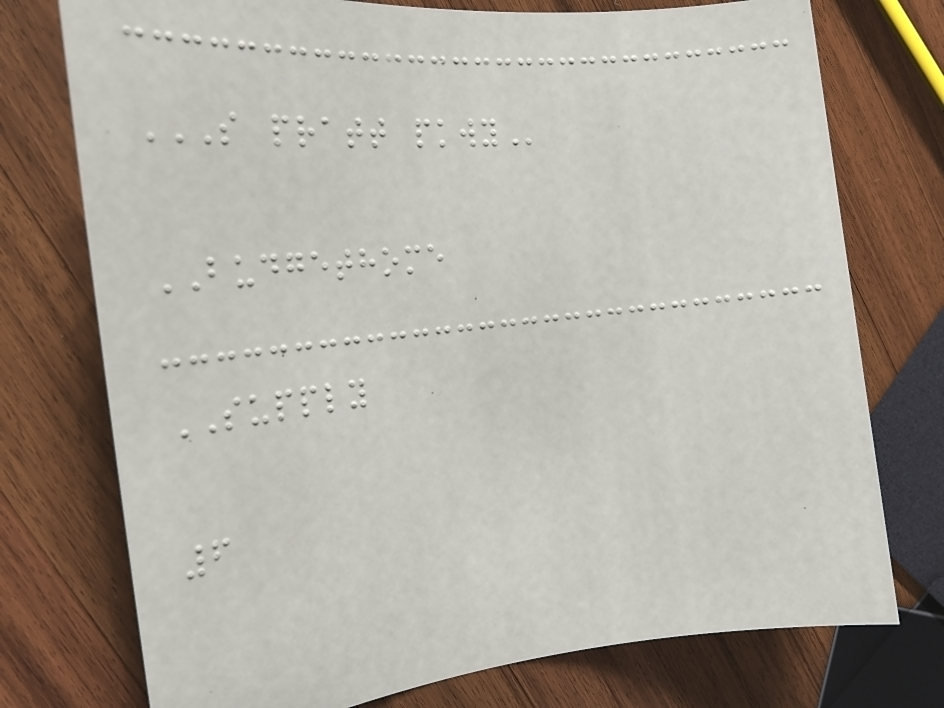S PRATT PKWY
BUDGETHOME
SUPPLY
6
